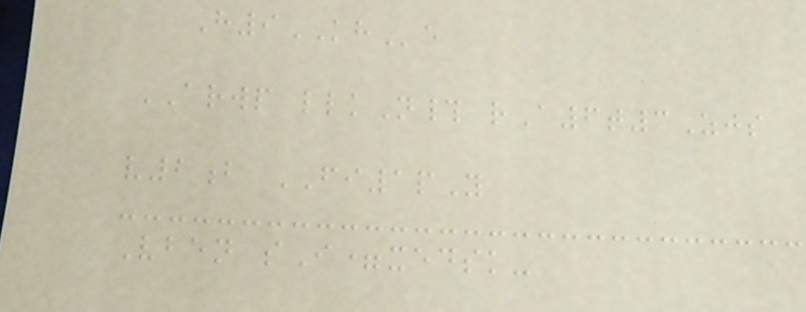H9KHe
ARWP llkN# rA6t3Zjs
v2b FI1pY
Vben sI=xedsk-
